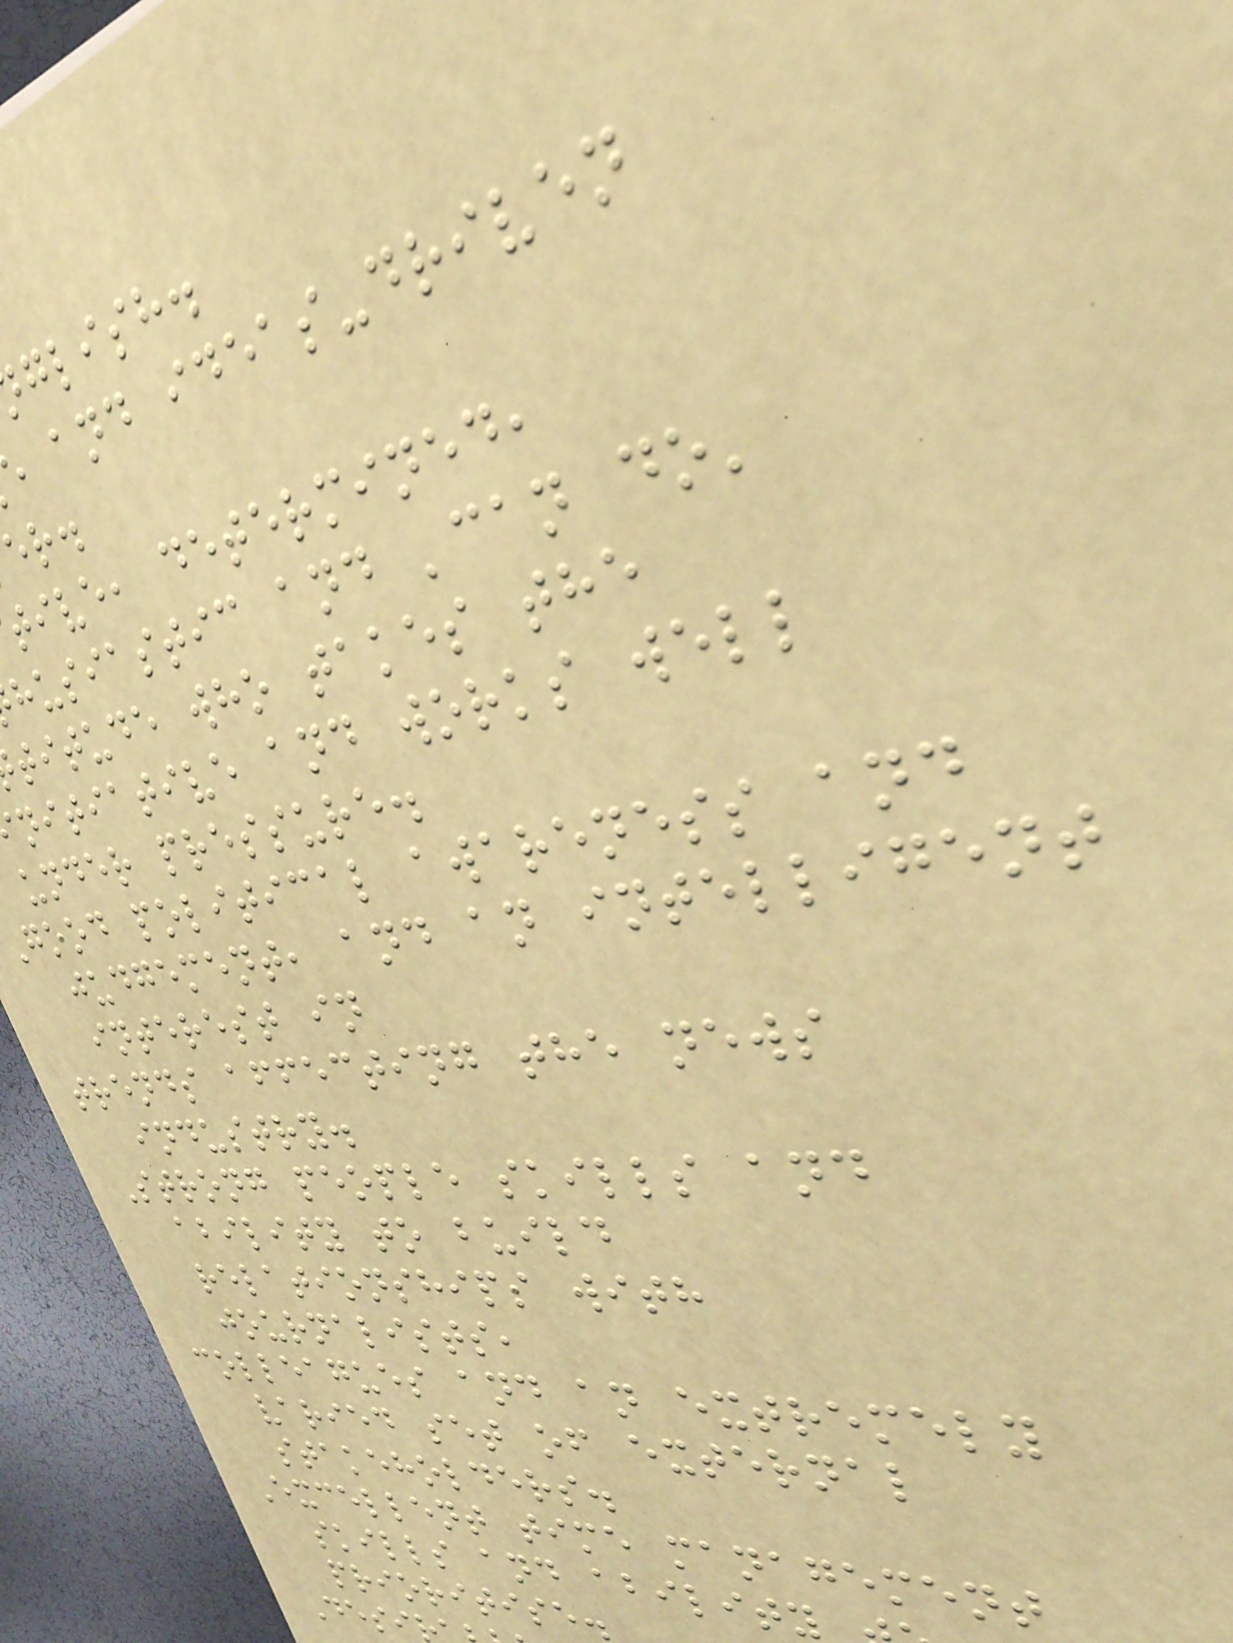glish.
and ideas-driven
tive, determined,
husiastic and 'can do'
titude who takes the
nitiative and works well
under pressure.
Good political awareness and
judgement, and an intelligent
interest in
trends affecting the news
industry.
Strong people skills and
ability to build
relationships with
journalists,
colleagues and an extremely
varied set of external
stakeholders.
Excellent time management
skills and ability
prioritise.
Desi
